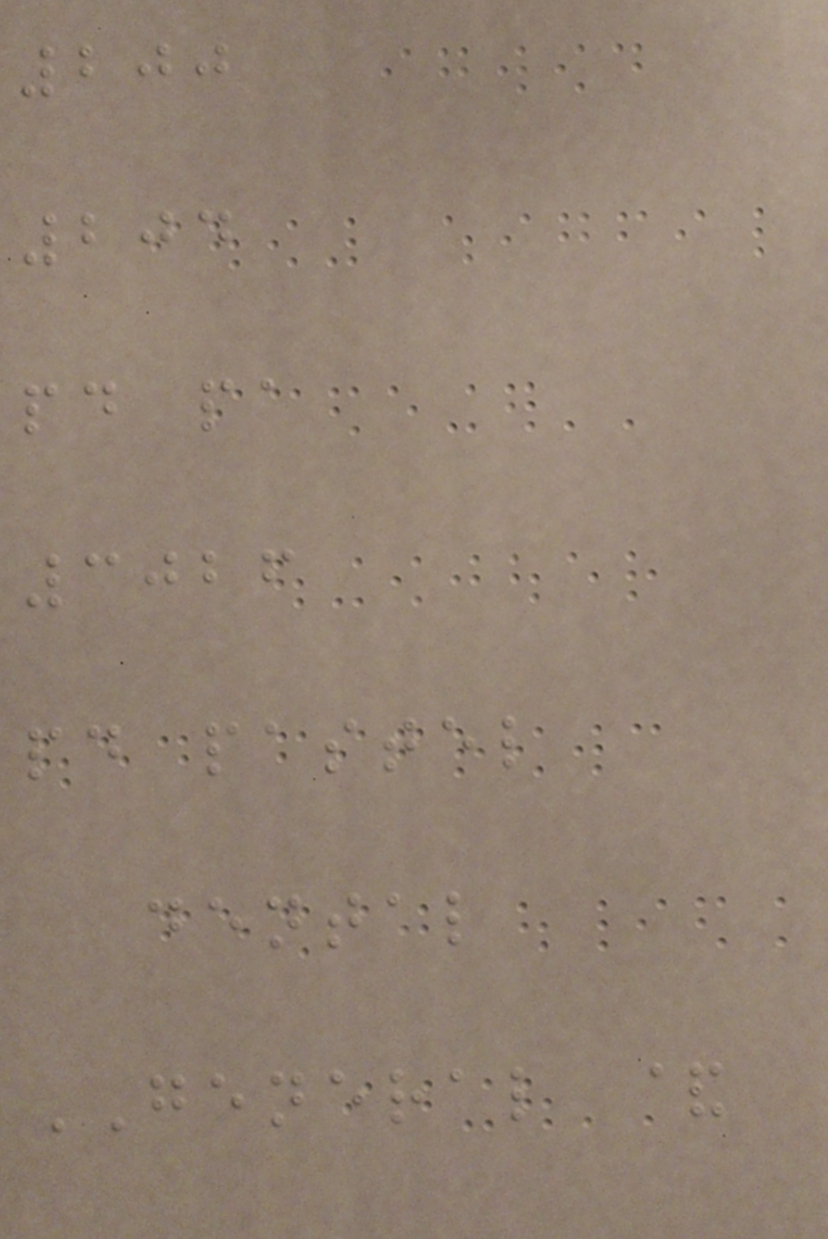200
204
pd pa
3026
pd pastel
dental
GENERAL &
